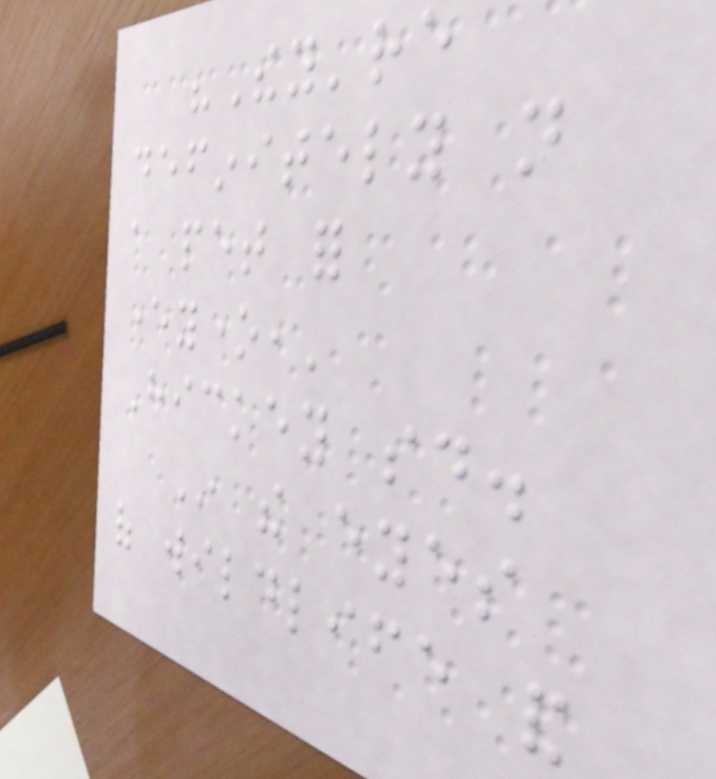"They're
definitely not
a pet for
everyone,'
Hickey said.
In the eyes
of wildlife and
